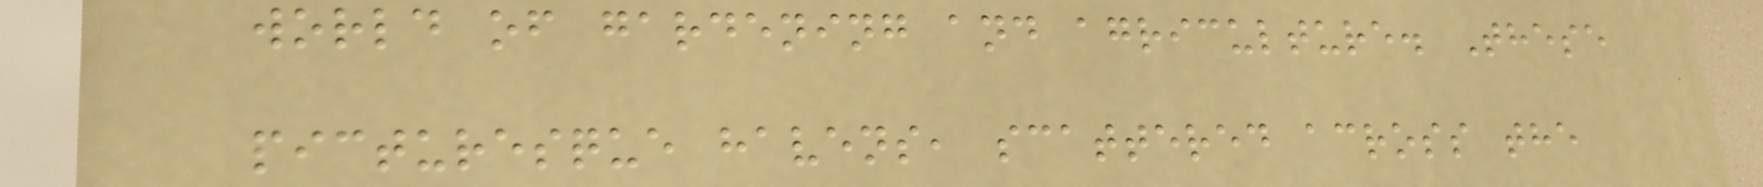world of gardening and agriculture. These
picturesque havens, scattered across the
